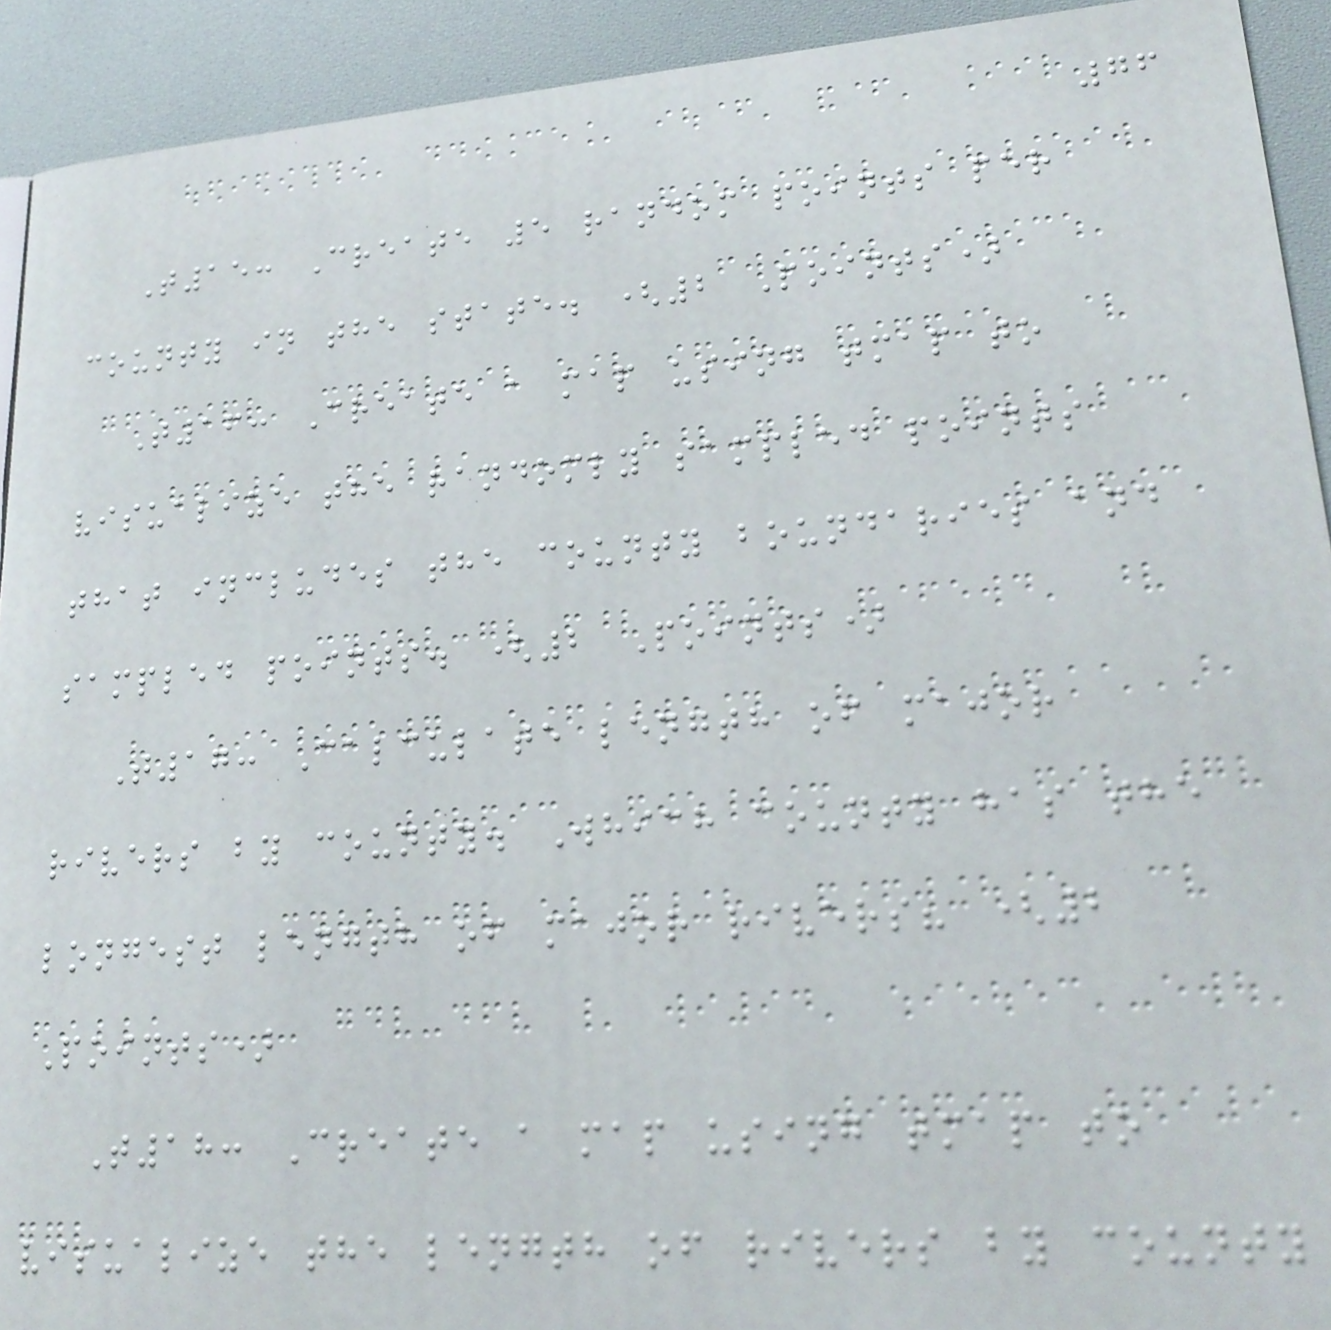76
T15: Create 5 random points per
county in the state. (2 Points)
T16: Create a map using tmap to
visualize the randomly sampled points
that includes the county boundaries and
sampled points. (2 Points)
T17: Calculate length of major
rivers by county. Which county has the
longest length of major rivers? (2
Points)
T18: Create a map using tmap to
visualize the length of rivers by county
